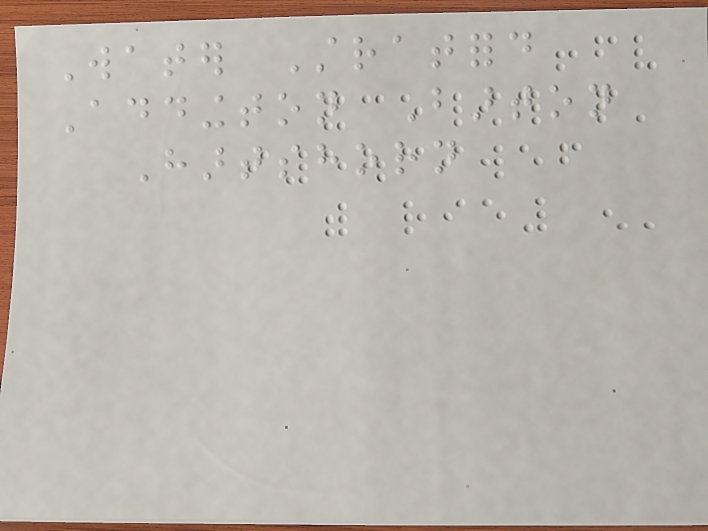Water Stratford
Addington Barton
Hartshorn
